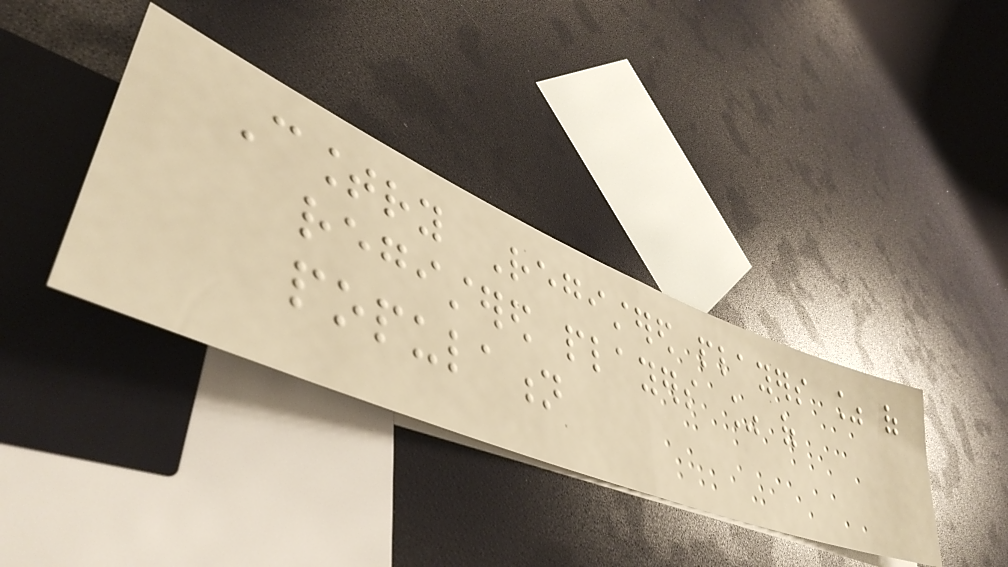Country Registered players % of
registered players % of
population
